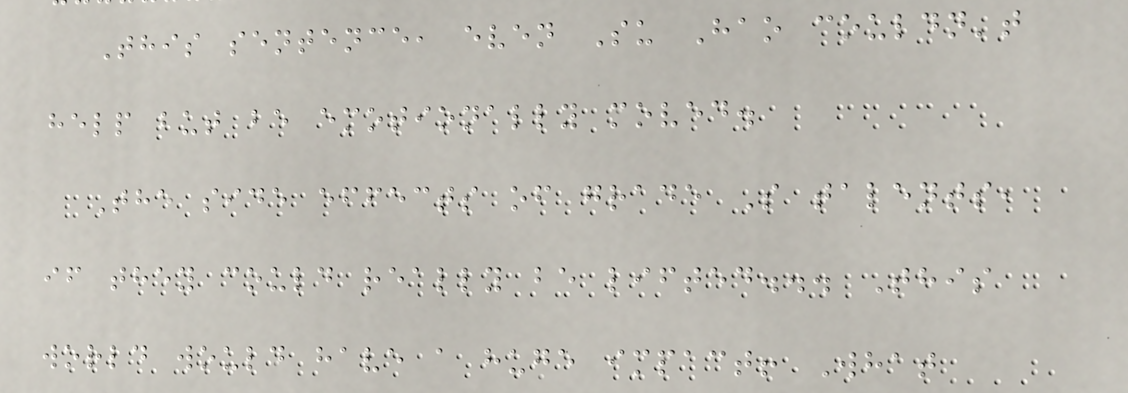This sentence, even Su Hao couldn't
help but be emotionally moved.
The side effects of grade S talents,
if they could really be lifted... This
world would have a huge impact! What
